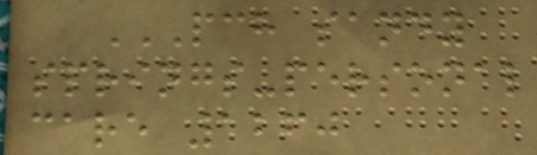PCH SANDY
SPRINGS-PERSONAL
CARE 1260
